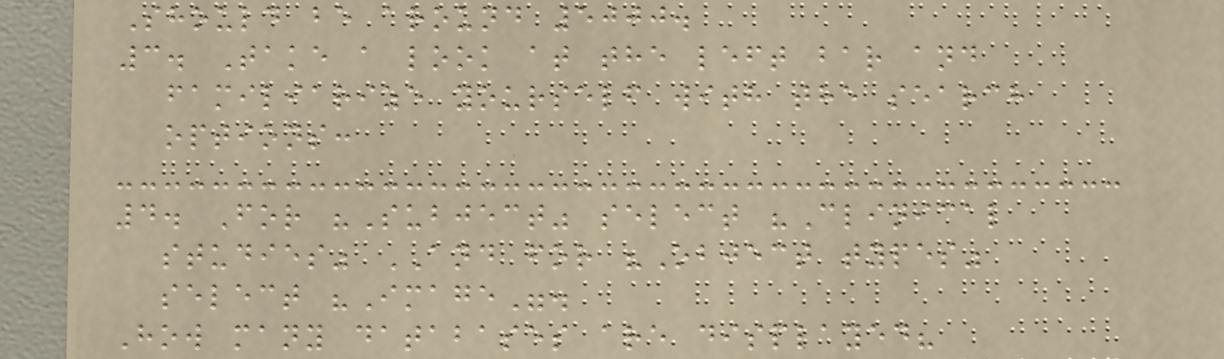Should be around 5000.
3. Take a look at the left bar and
familiarize yourself with the search
options:
4. For "Subject" select "Clinical
studies" AND for "Object types"
select "Image".
How many databases are displayed?
